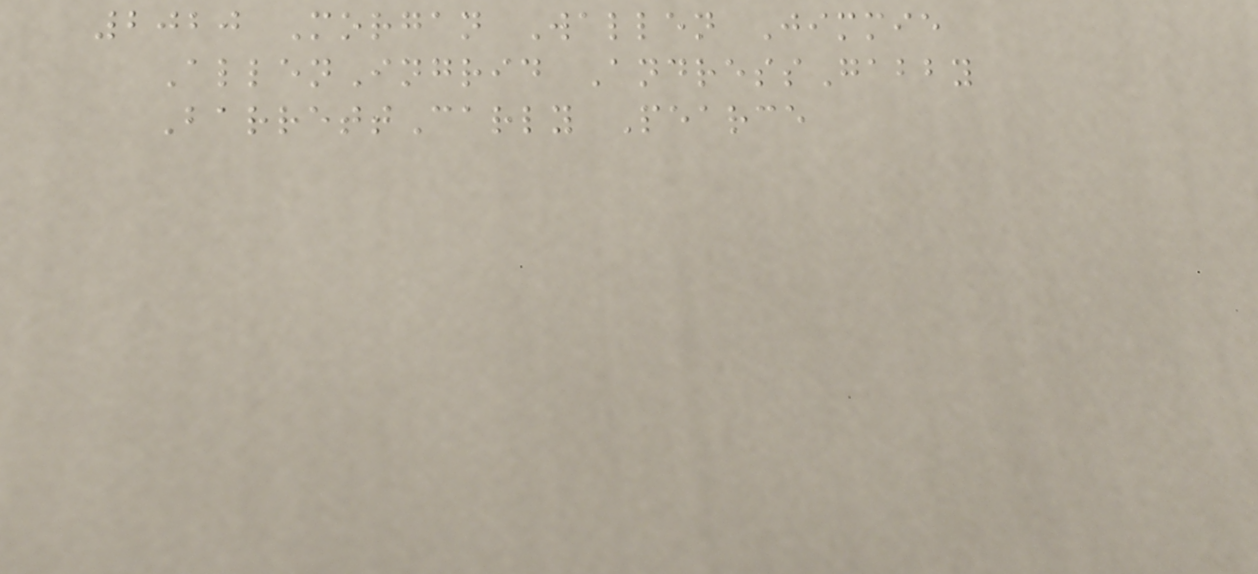2020 Morgan Wallen Jimmie
AllenIngrid AndressGabby
BarrettCarly Pearce
